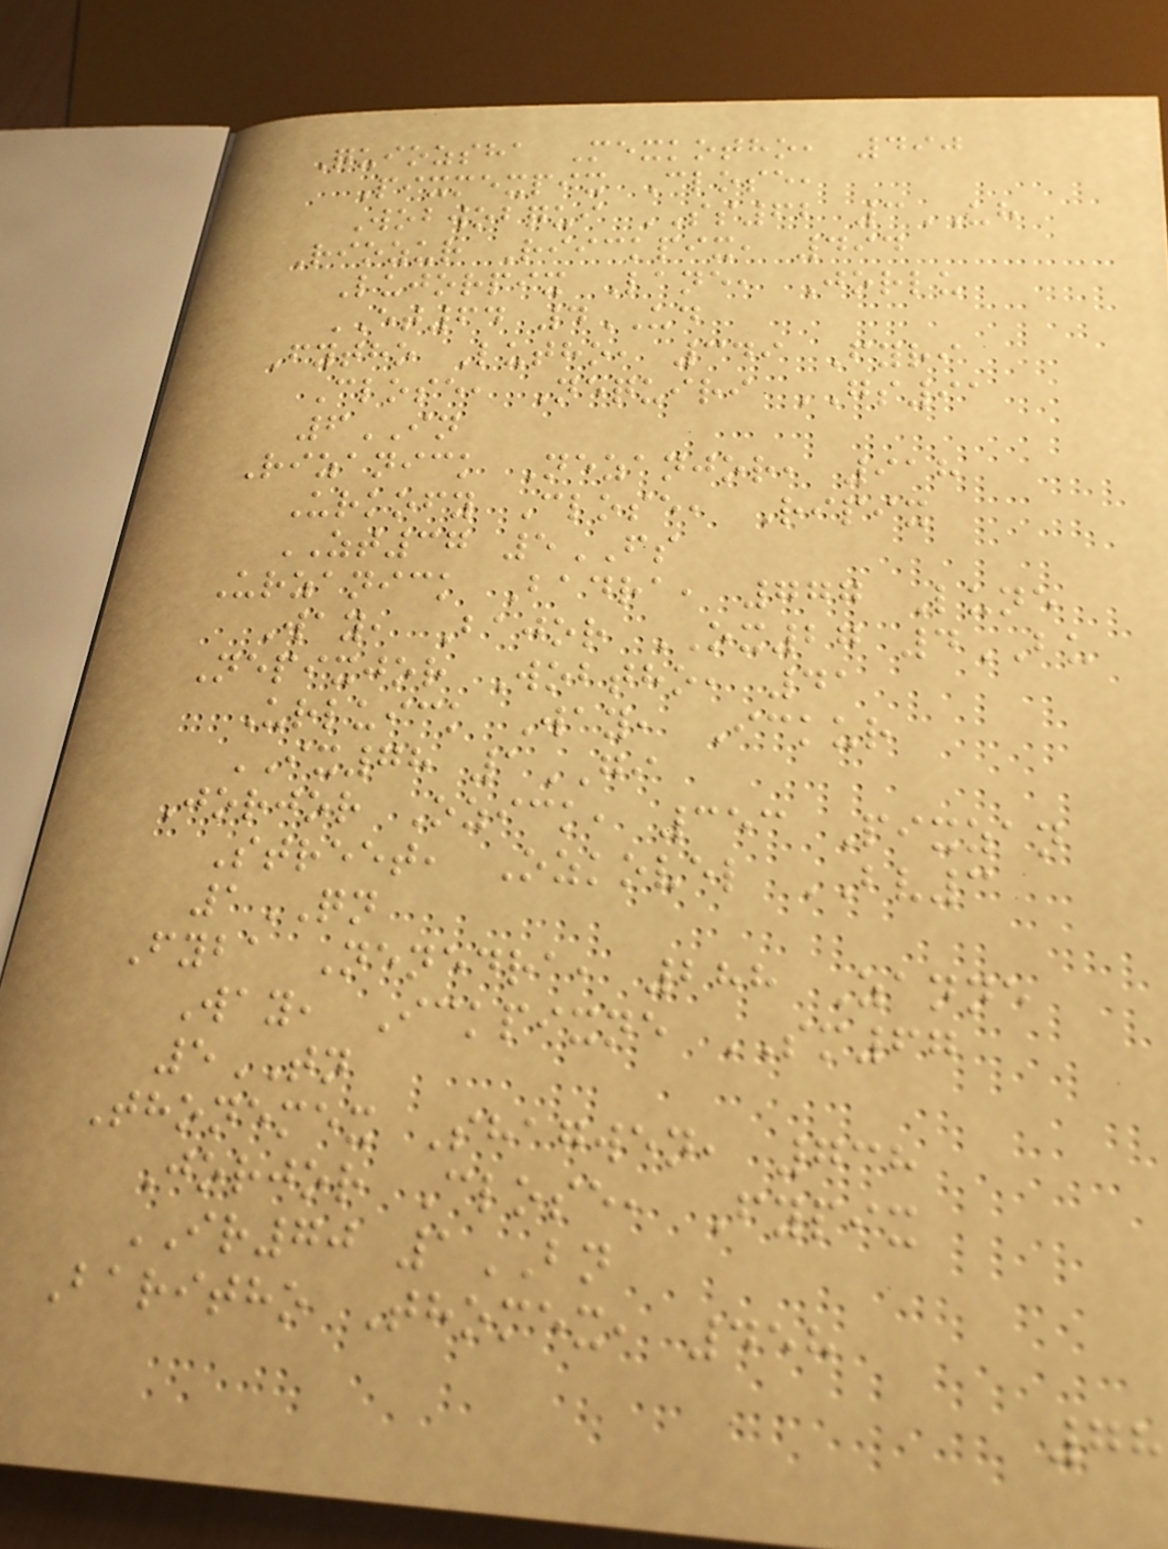Quiozsha Mexkotho, 490
Pixmexpix Close,
Wobwobqui SS62 3UH
Riozur Riickpix, 494
Lujorpix Lane, Jorlu
ET64 4UD
Fytho Lutho, 349 Fyri
Close, Nequiri GS91
6IN
Rizanick Nezanjor, 918
Urkofy Close, Ripix
ZT37 5FS
Urzanick Badra, 777 Lune
Way, Bajor OX27 4BU
Nepixjor Wobtho, 41
Urluick Way, Ickur
IX78 1GI
Jorjor Ozick, 353 Pixzan
Street, Ozkovel BV3
1QN
Fyba Nenedra, 288 Zanne
Way, Ickpixne SM67
5TN
Thonemex Shagwen, 738
Jorjor Close, Fypix
IR70 1BN
Baritho Thomex, 458
78
